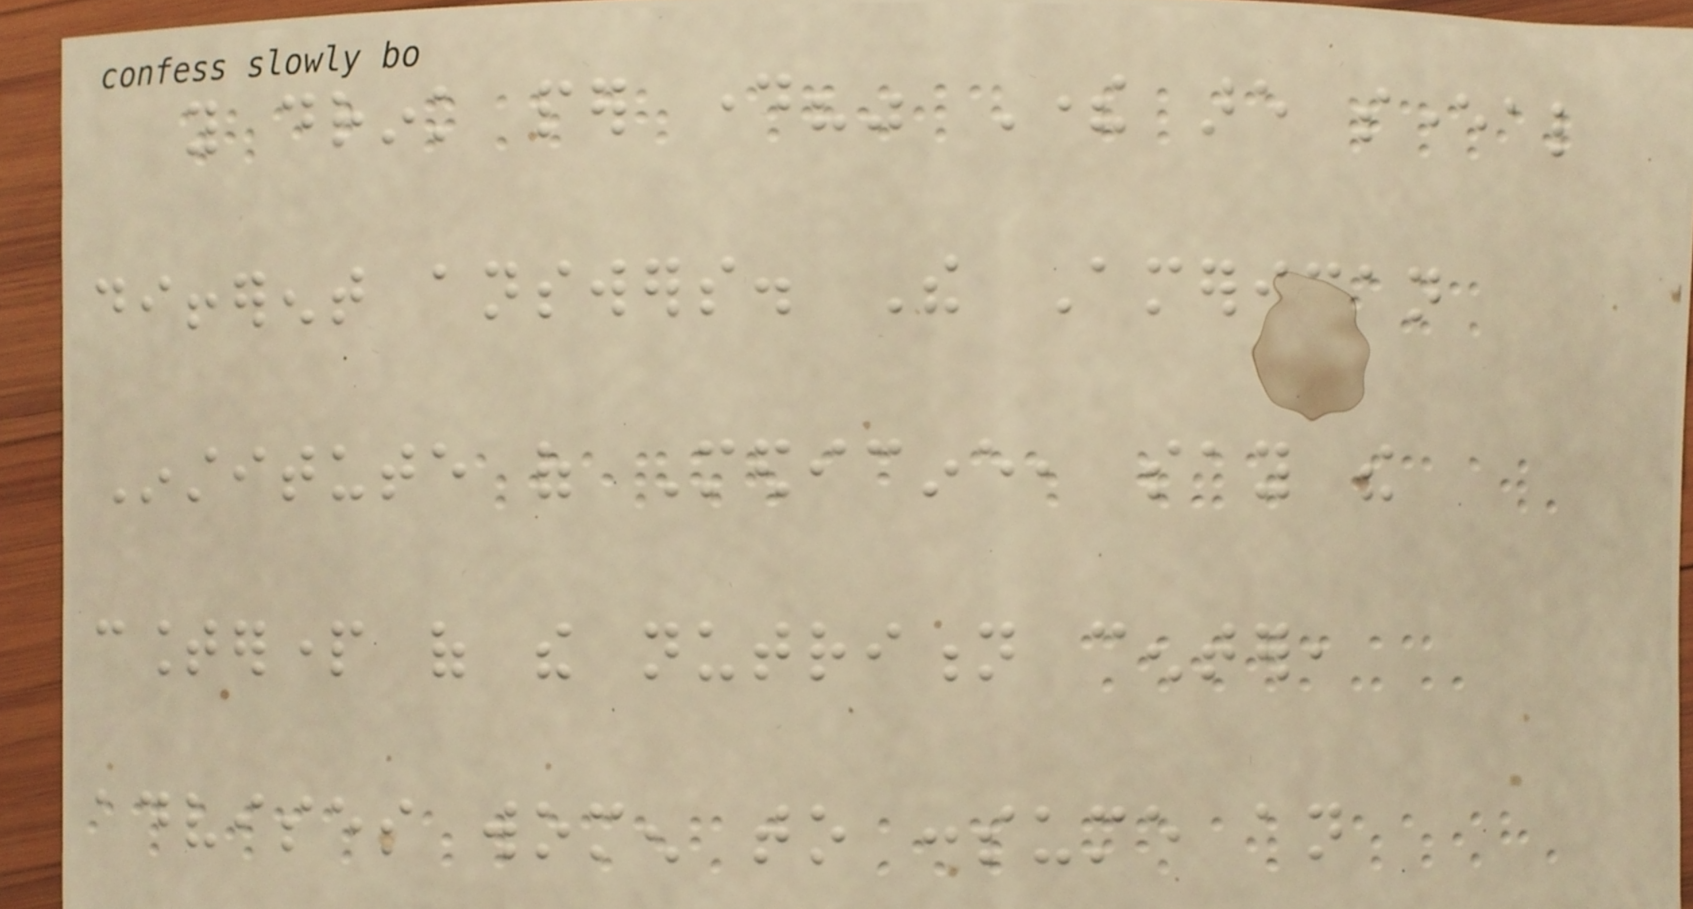you drink per day?" There are several
different answers. The American
Institute of Medicine, say the
counterpart of the nutrition center,
advises women to consume an
